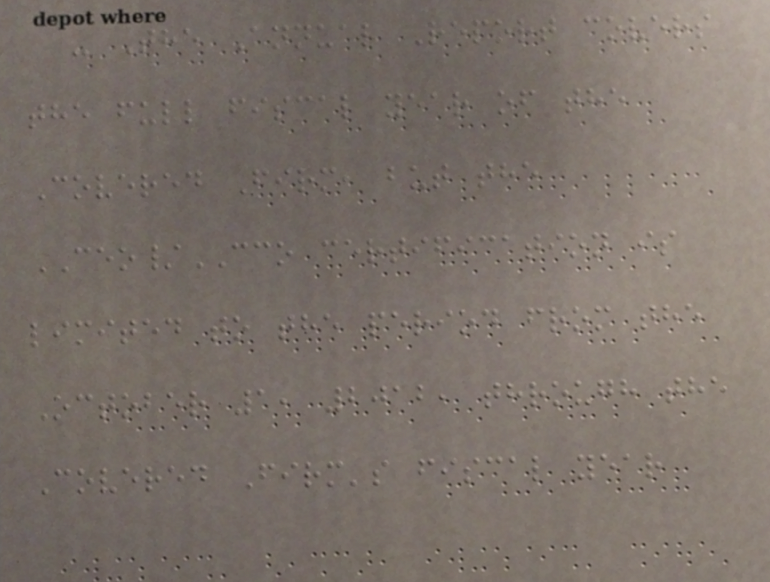- The Annual Report covers
the full fiscal year of the
Covered Firm, but the
CEO/CCO certification is
limited to the period from the
October 1, 2012, through the
Covered Firm's fiscal year
